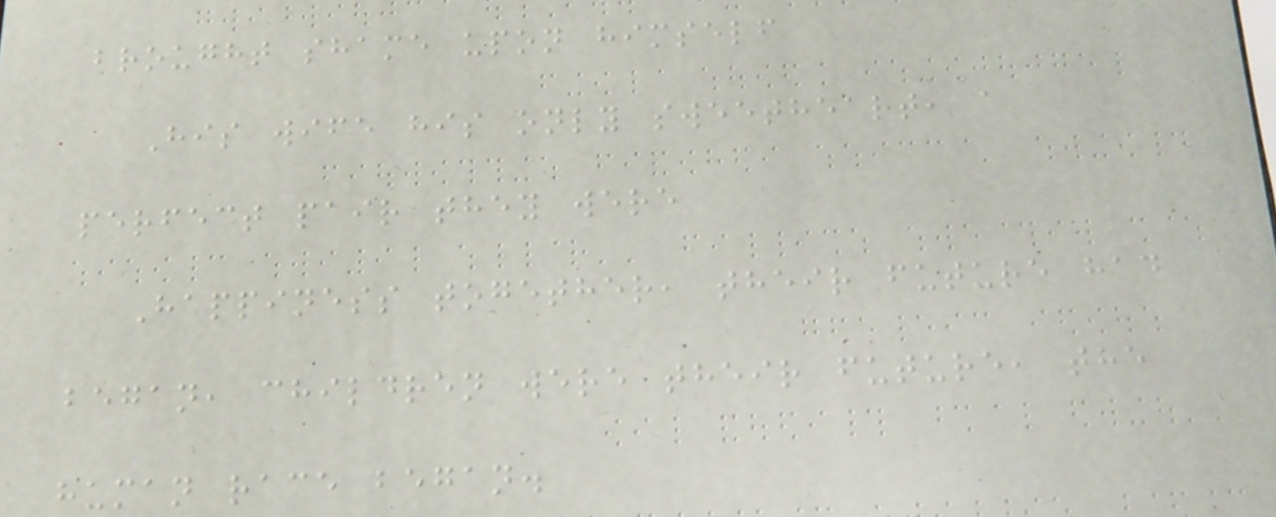brought shame upon himself
His wife his only sweetheart, a
perfect pair they were
Happiness together, their future had
began, children were their future, the
human race began.
